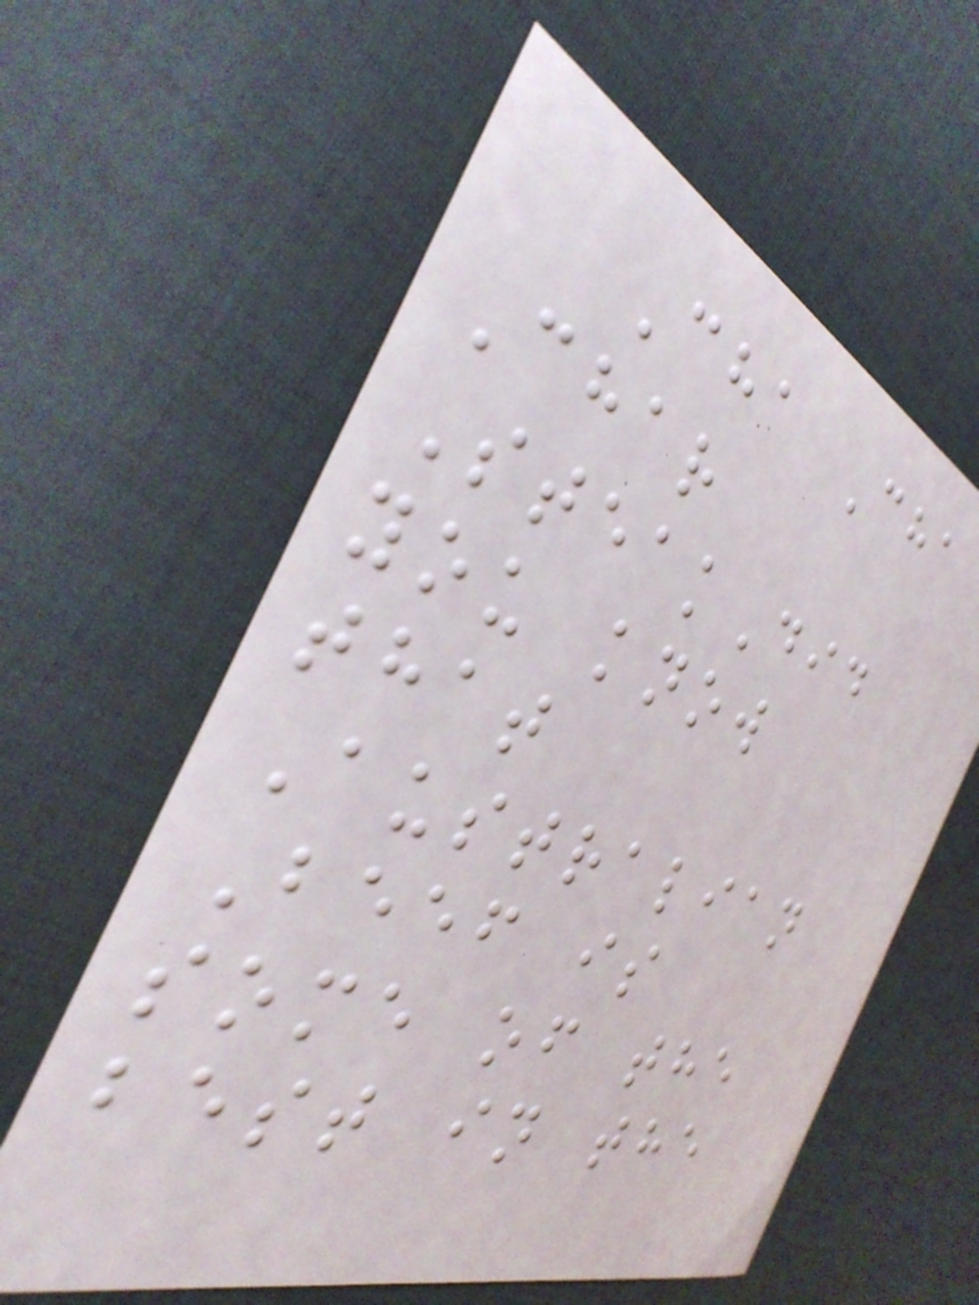Cha Cha
Char
SteakDid
you know
that
Australian
Beef is
some of the
best in the
